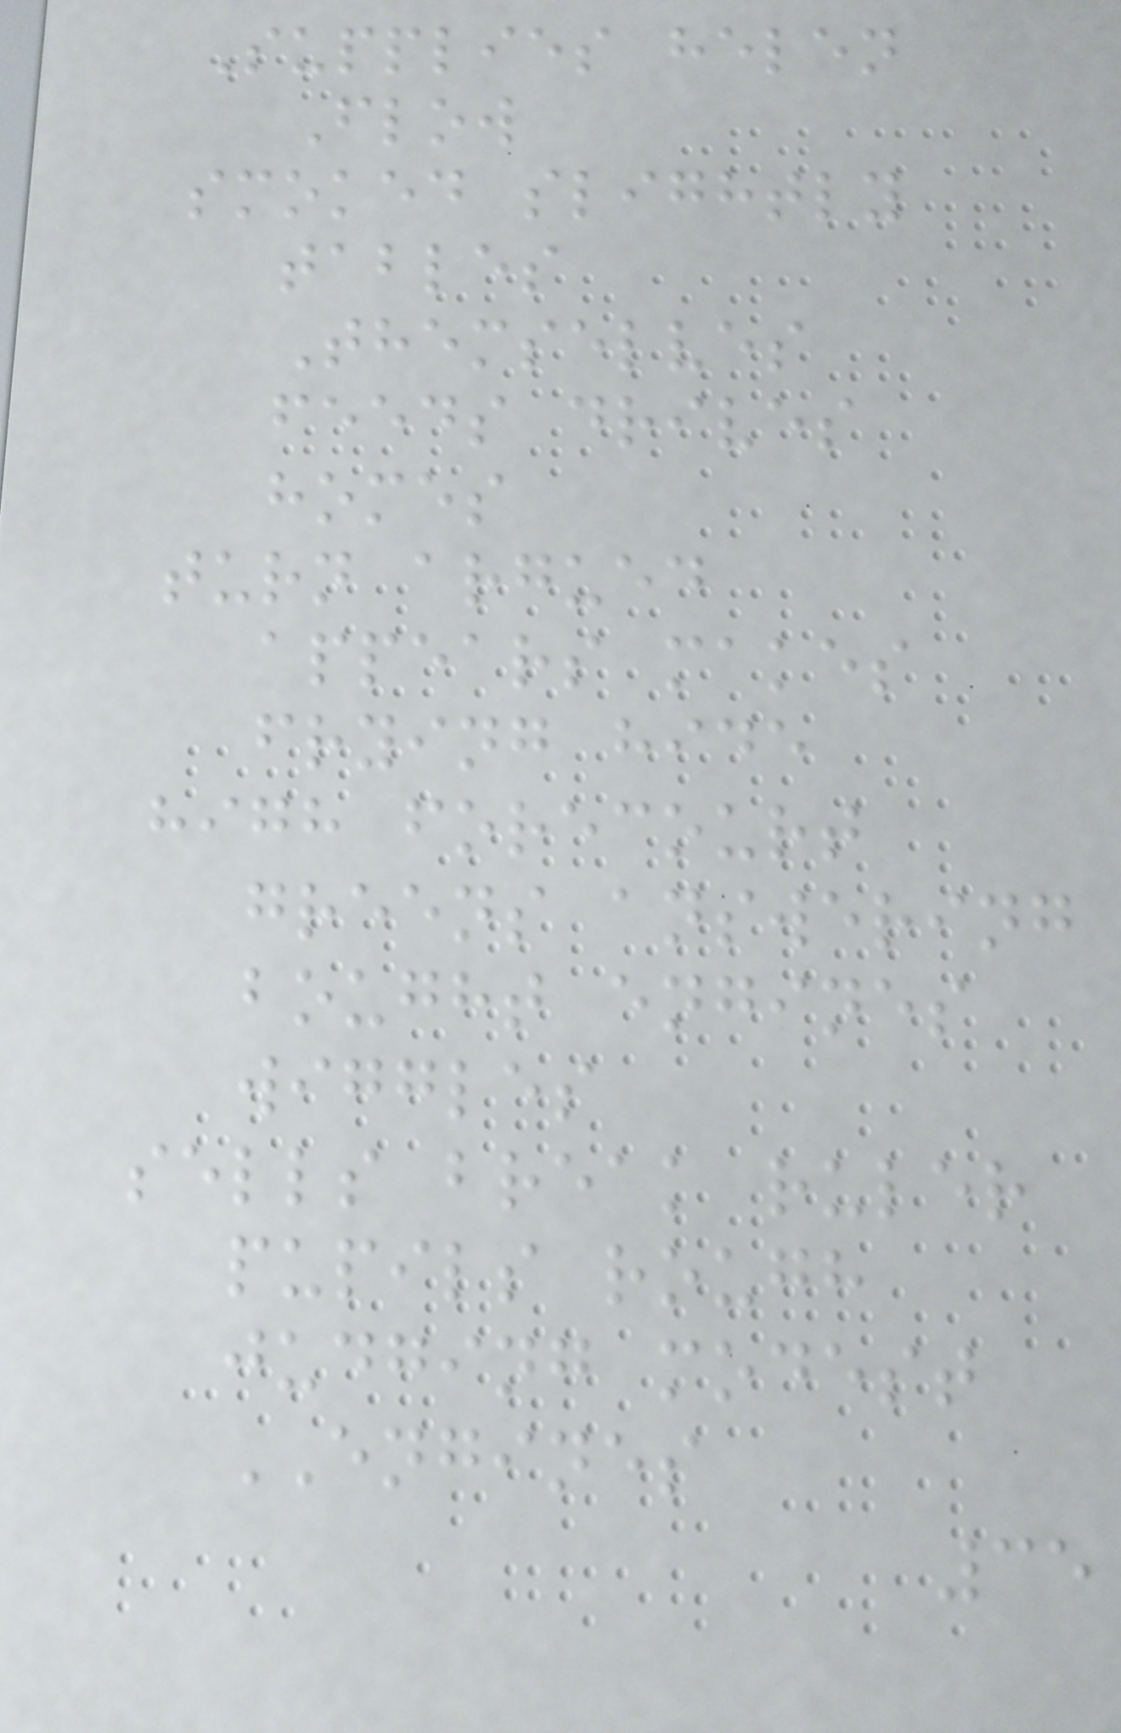Supplies helen
Flow
smoked slightly
tables
Themselves
feeds drives
homes
turn argued
appears makes
frying hide
high forecourt
greens answering
bought engines
wiggles
sells break ruler
pupils rough
judging modest
ENGINES
35
